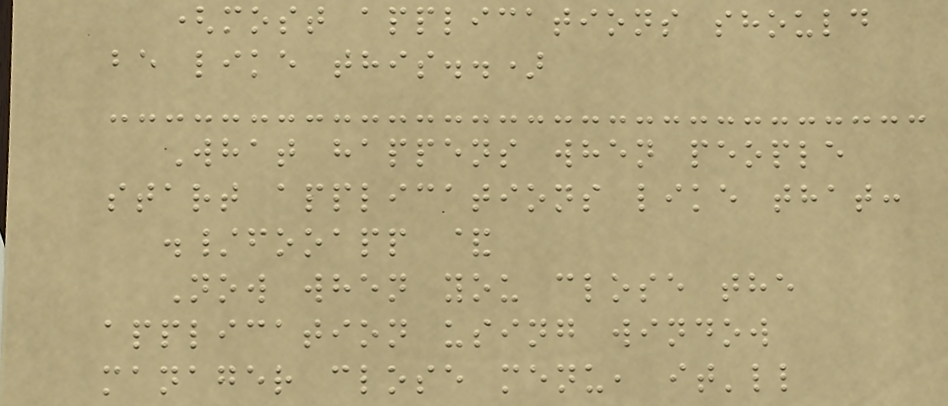(most applications should
be like this..)
What happens when people
start applications like that:
./fooapp &
Now when you close the
application using window
manager close menu, it'll
